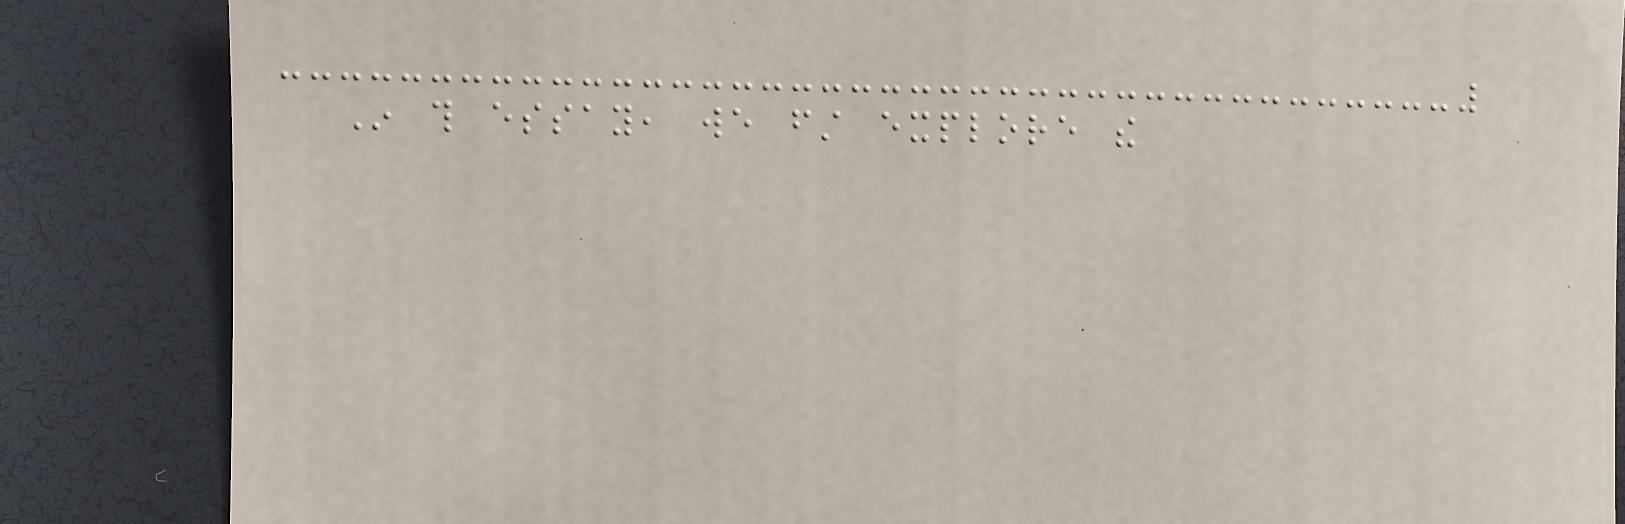In this essay, we first explore the
